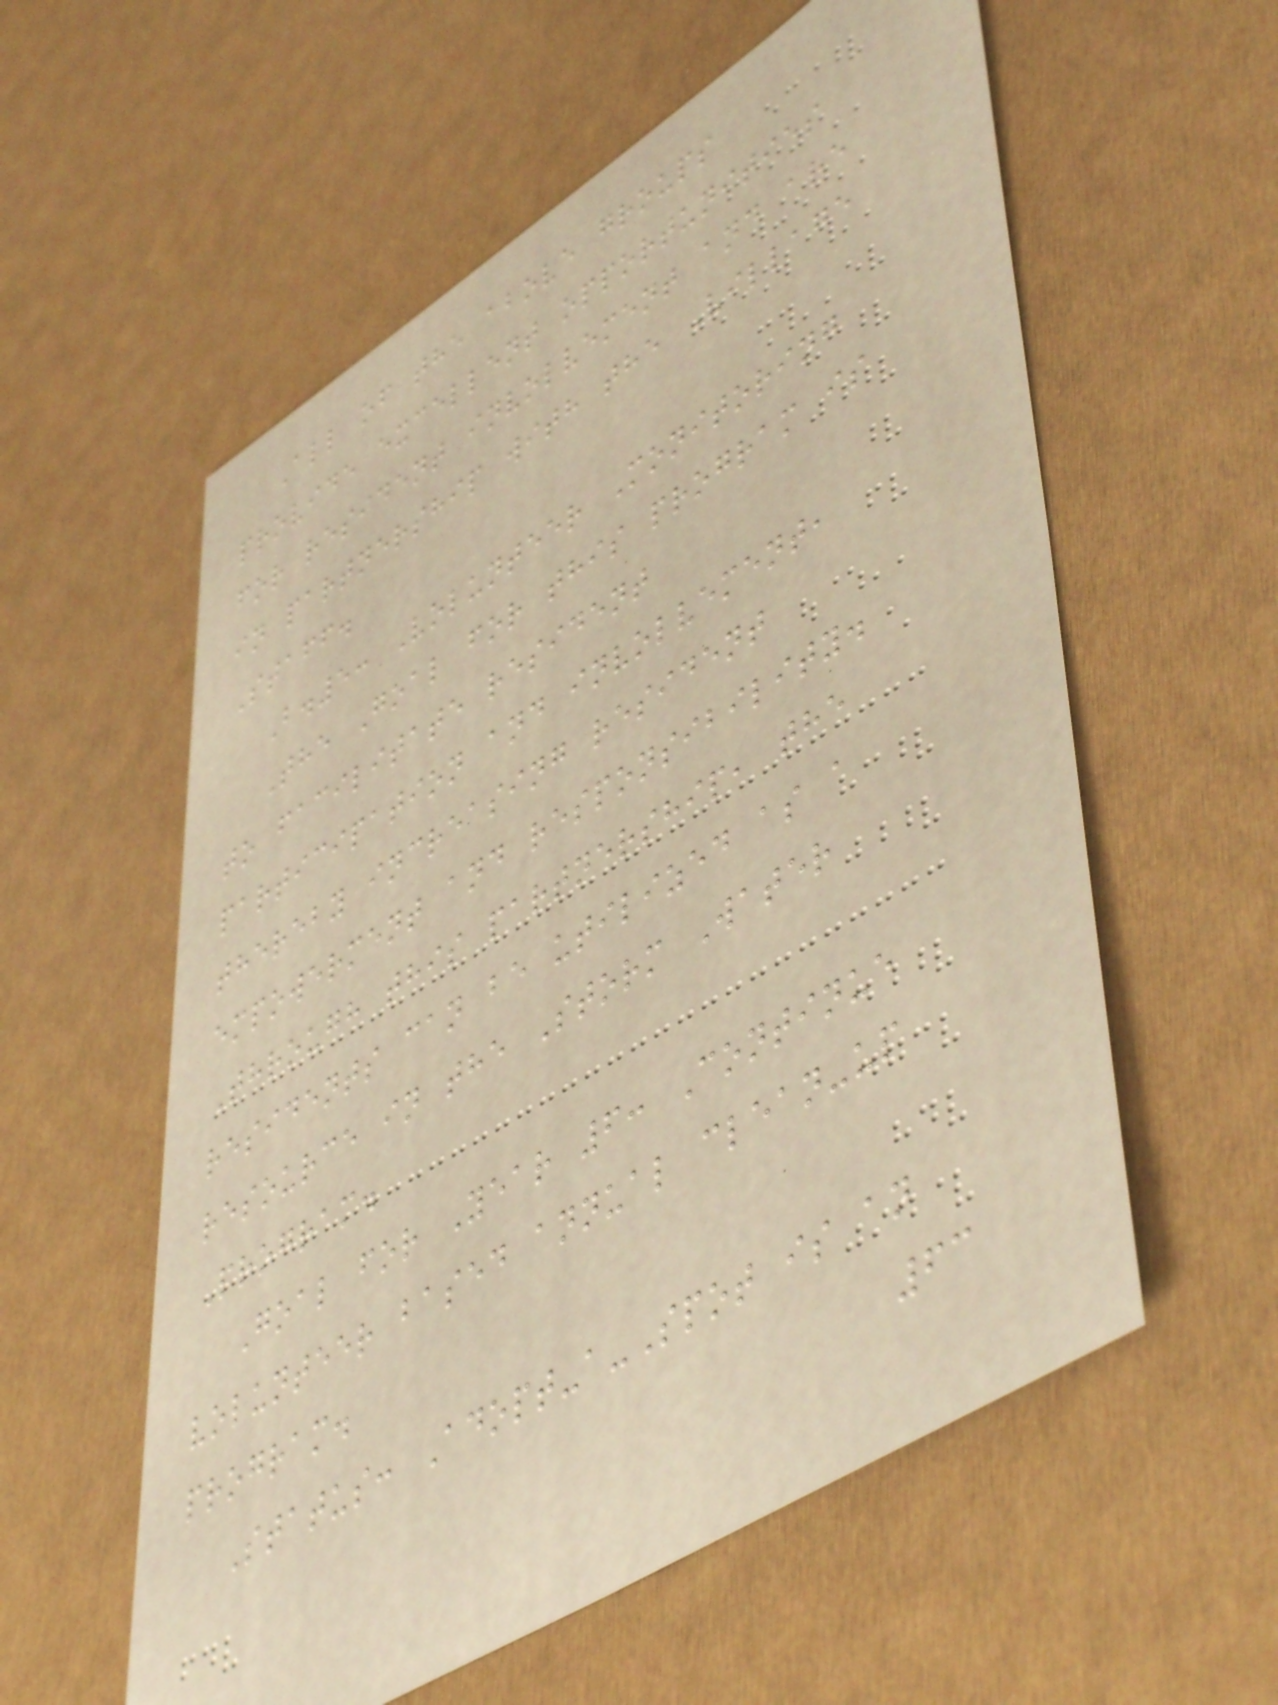All of the above groups
provide excellent opportunities
for resident involvement and are
in partnership with the Village
Staff.
B.5: Volunteer Monitoring
The Goal for this program is
to facilitate resident
participation and involvement,
thereby increasing resident
empowerment and responsibility.
Through this partnership, the
residents can be utilized as a
resource in the Storm Water
Program.
Goal for Year 6: Continue
volunteer based annual clean-up
program.
Status: Adopt-a-Spot is an
63
